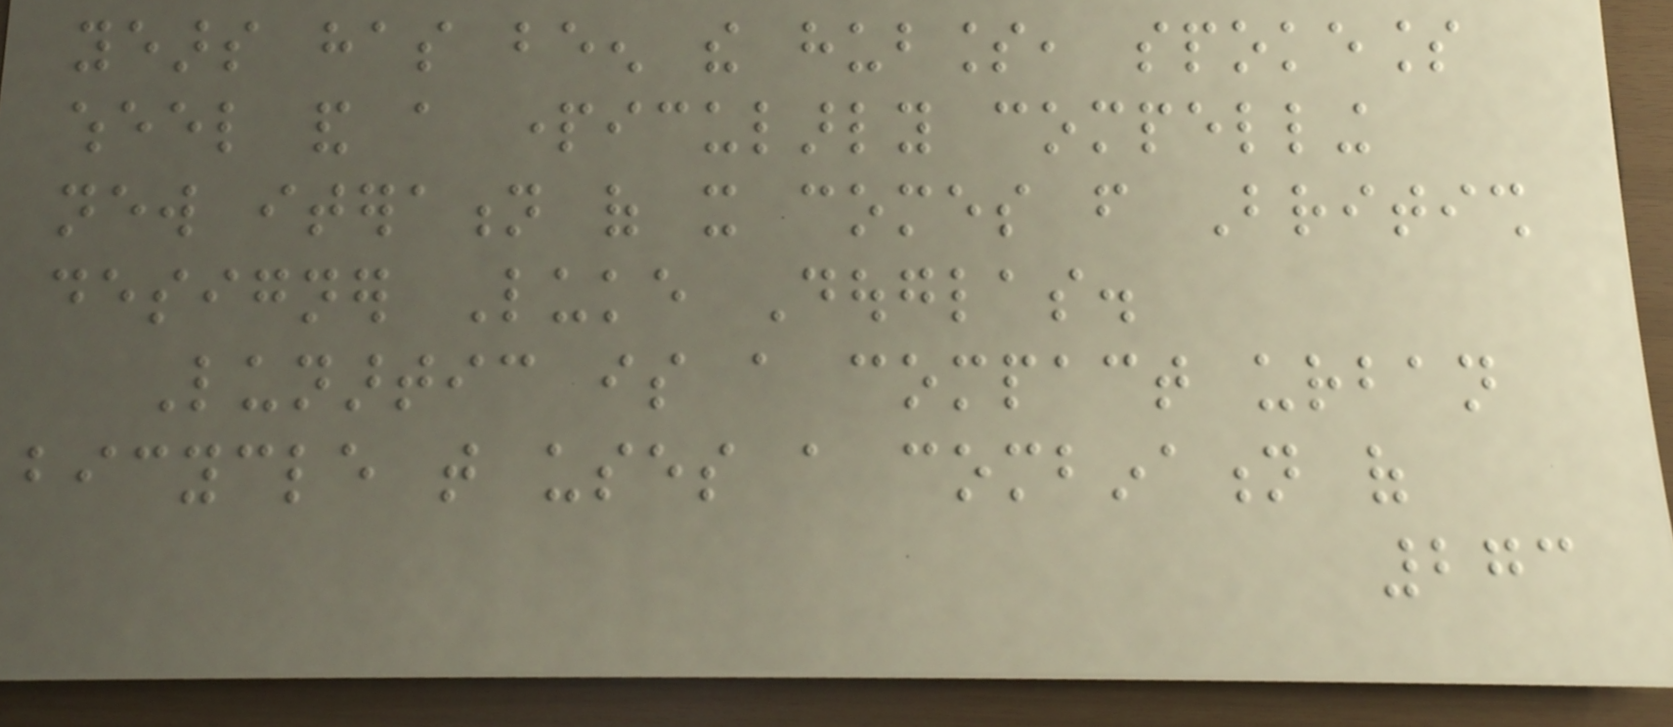years has been the hubless, spokeless
wheel and a particularly compelling
new iteration of it comes from British
designer Luke Douglas.
Lunartic is a compact urban
bicycle that uses a combination of
273
